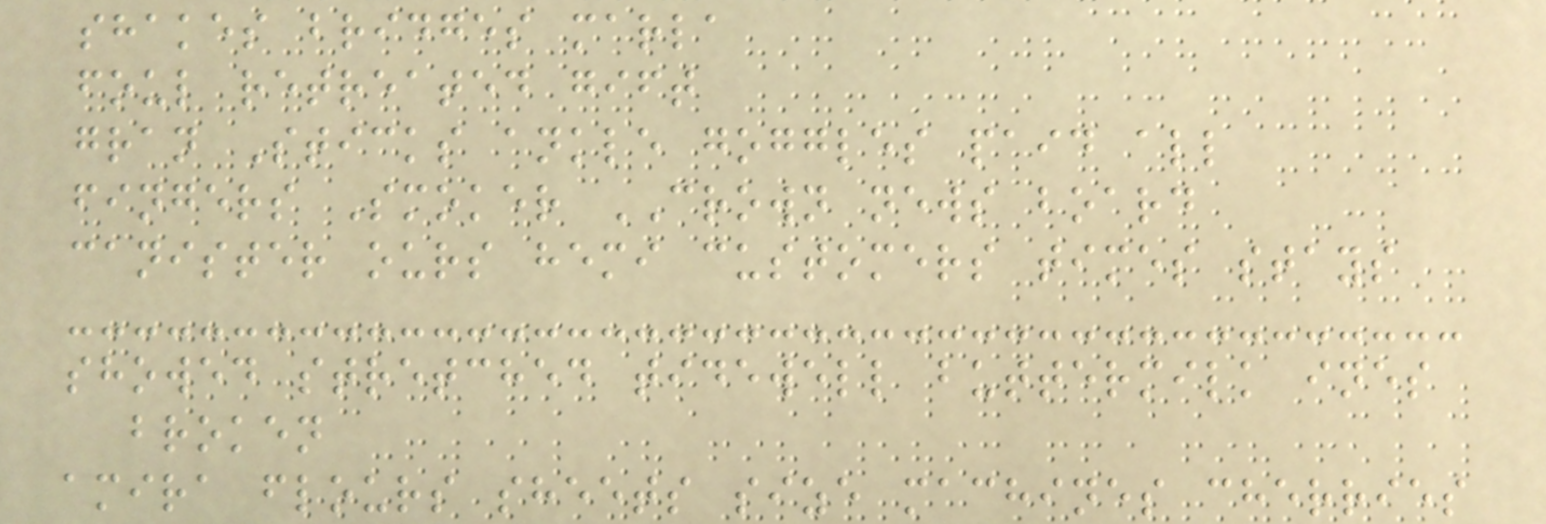shakes bridges marla
foul retreated gift
gran Sticks ankle goggles paid all
fingers Smoker CROWN news board
canister ours hemi customers times stays
showed stretched tidewell buttermilk ines
broken
amira flours sheets size machines cherries
